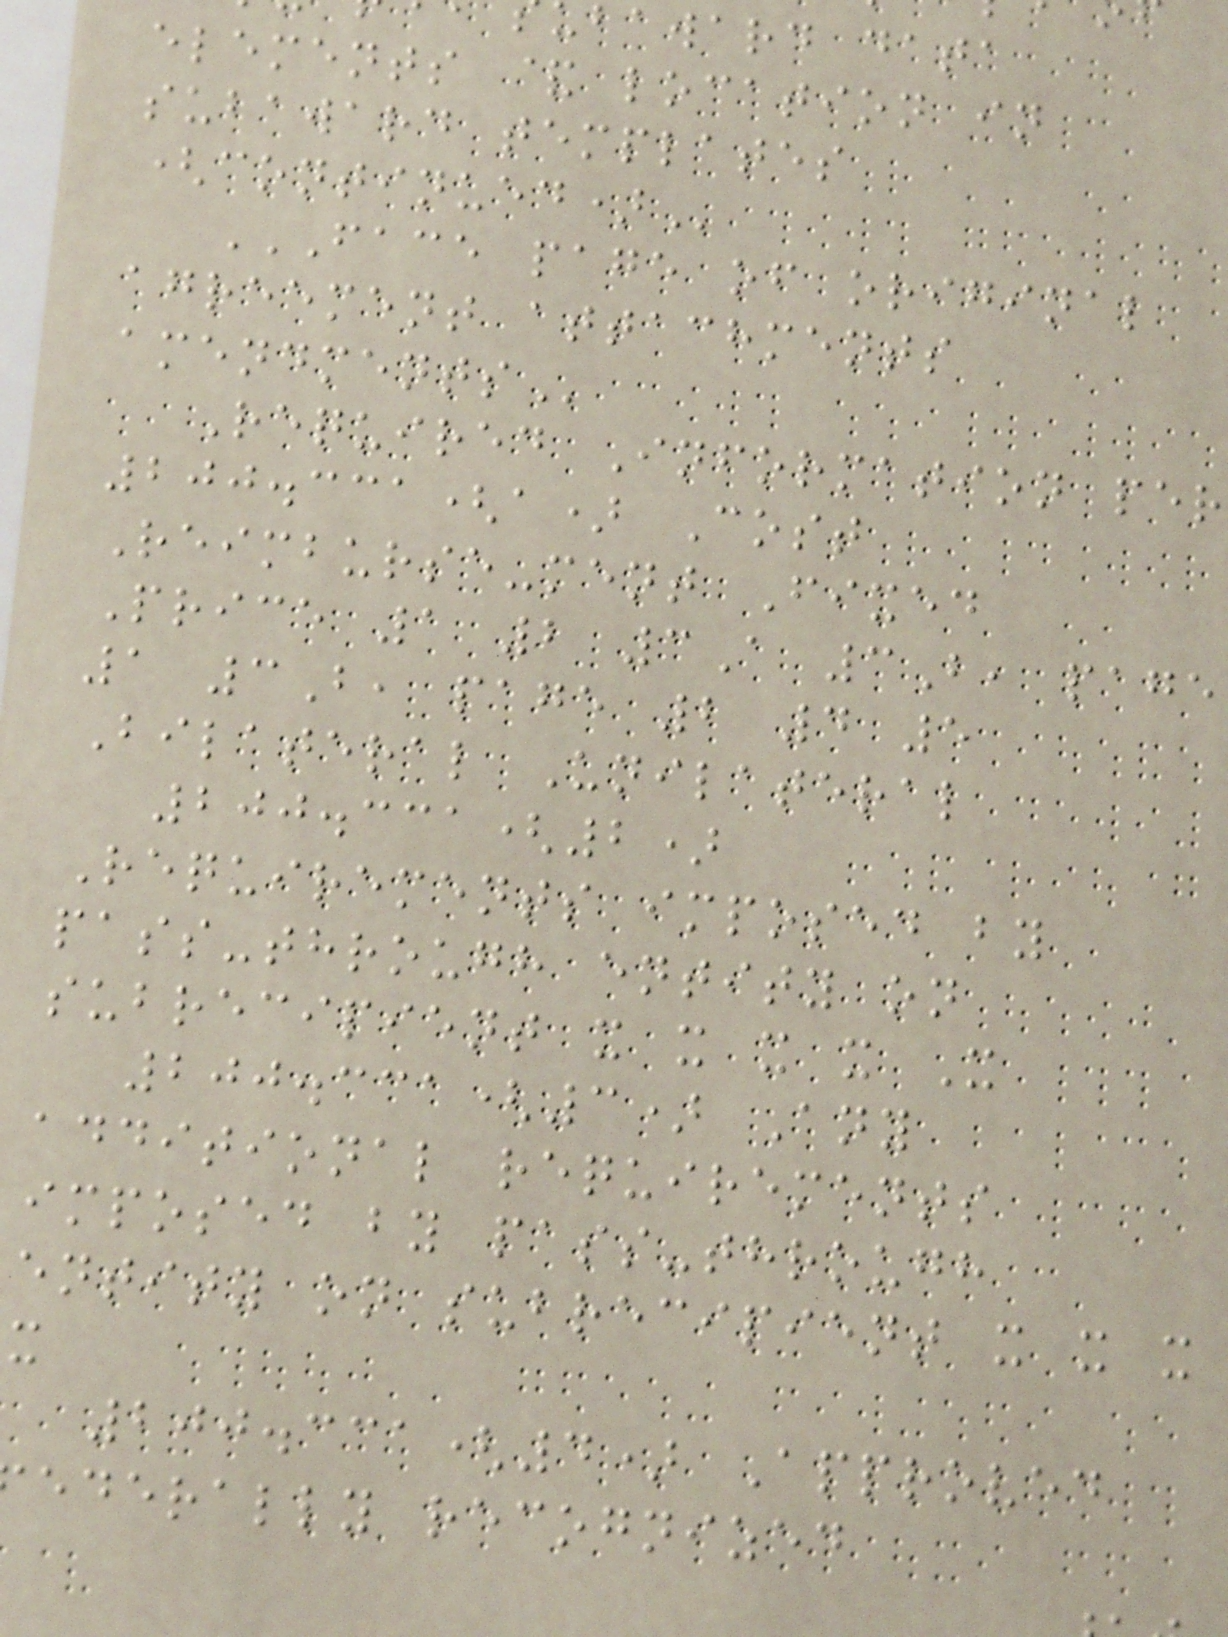baward data
elements & location in
subaward templates
FACE PAGE OF ORIGINAL
agreement attachments
Required Information per
200.331(a) Cost
Reimburse-ment Fixed
Price 1 2 3A 3B, page
1 3B, page 2 4 5
Bilateral Unilateral
200.331(2)
Requirements imposed by
pass-through entity on
subrecipient x x x x X
200.331(3) Any
additional requirements
imposed by pass-through
entity on subrecipient x x x
x
200.331(4) Approved
ederally recognized
